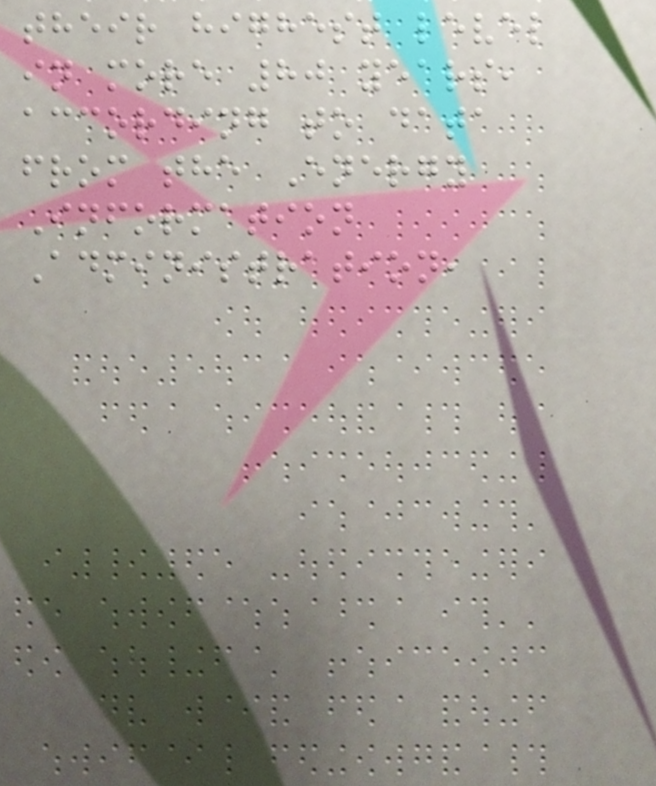their highest level
in more 80 years,
according to data
from the Energy
Information
Administration,
